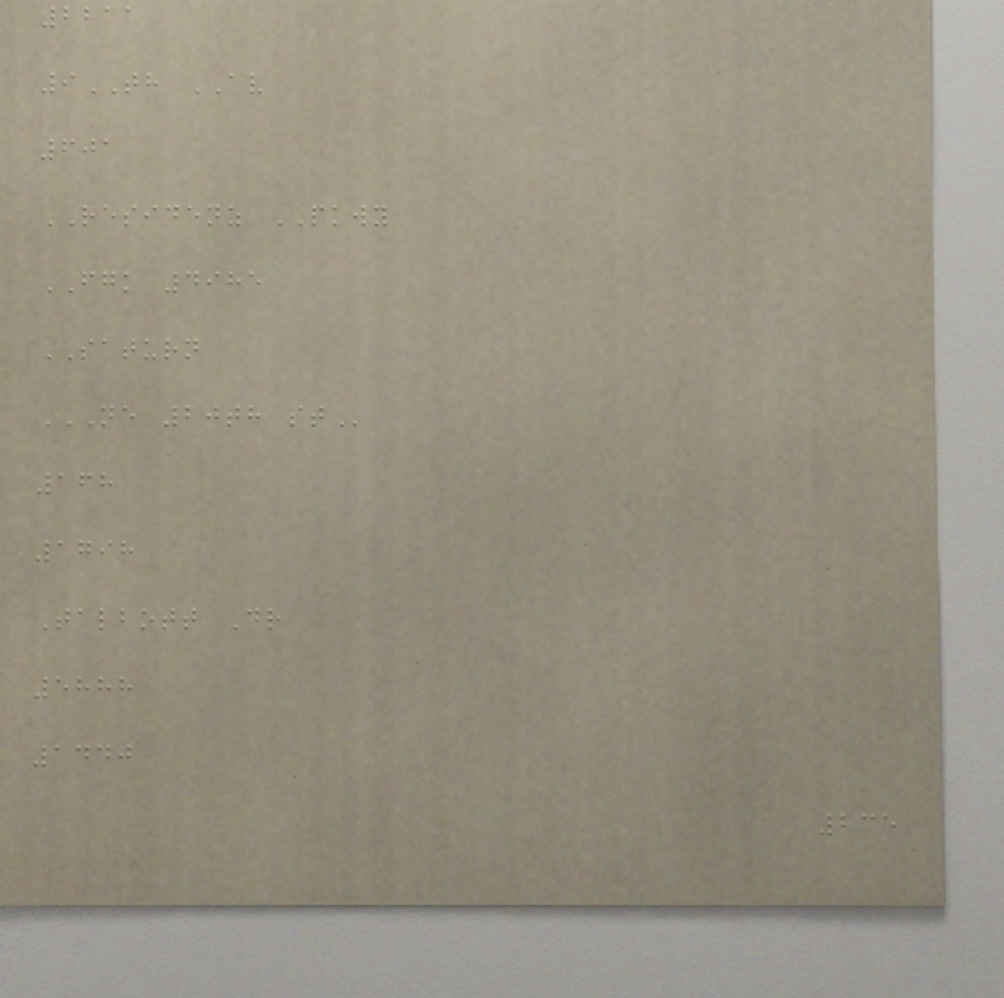2211
9TH AV
601
RESIDENZ PKWY
FGK 4985
SATURN
NE 20TH ST
168
1798
Talbott Dr
5888
1440
235
